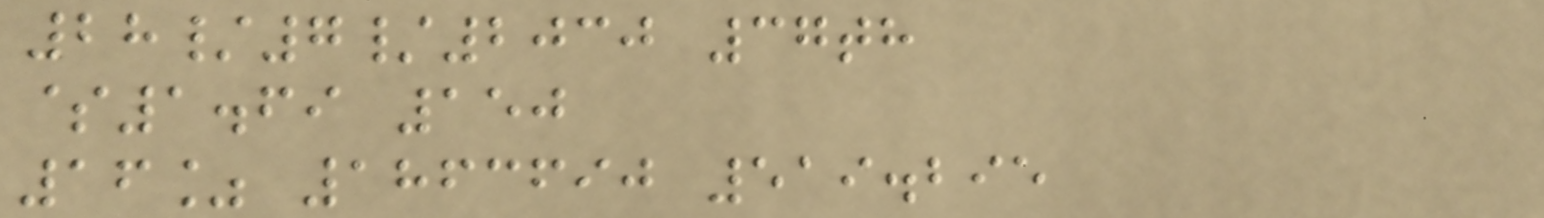28/7/2030 37th
$1.69 150
16% 1863690 519.295
